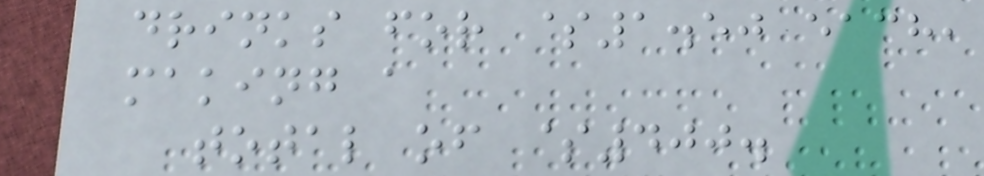drinks for $1.50 each,
making a
total of $400.
